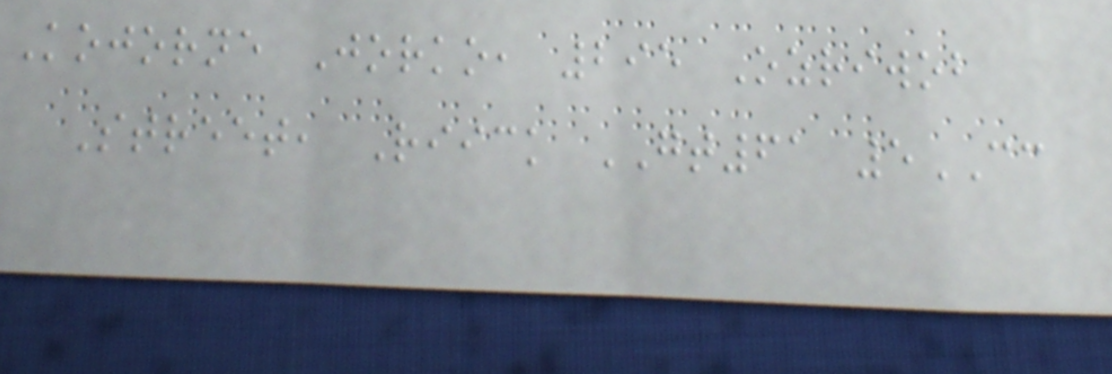Kojorne Jorko, 295 Ozriwob
Street, Riick GT61 5CC
